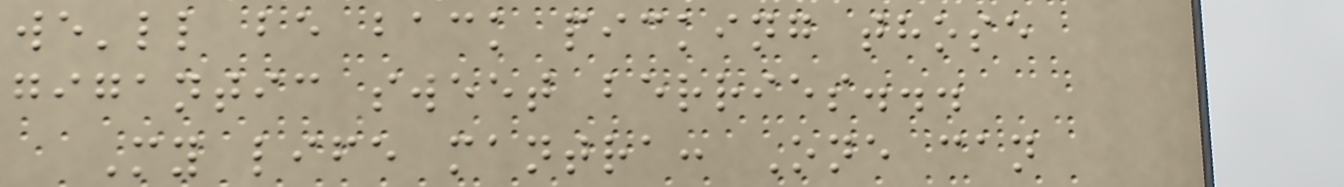we'll be back picking those
gigantic sweet berries...
My life mantra: One can
